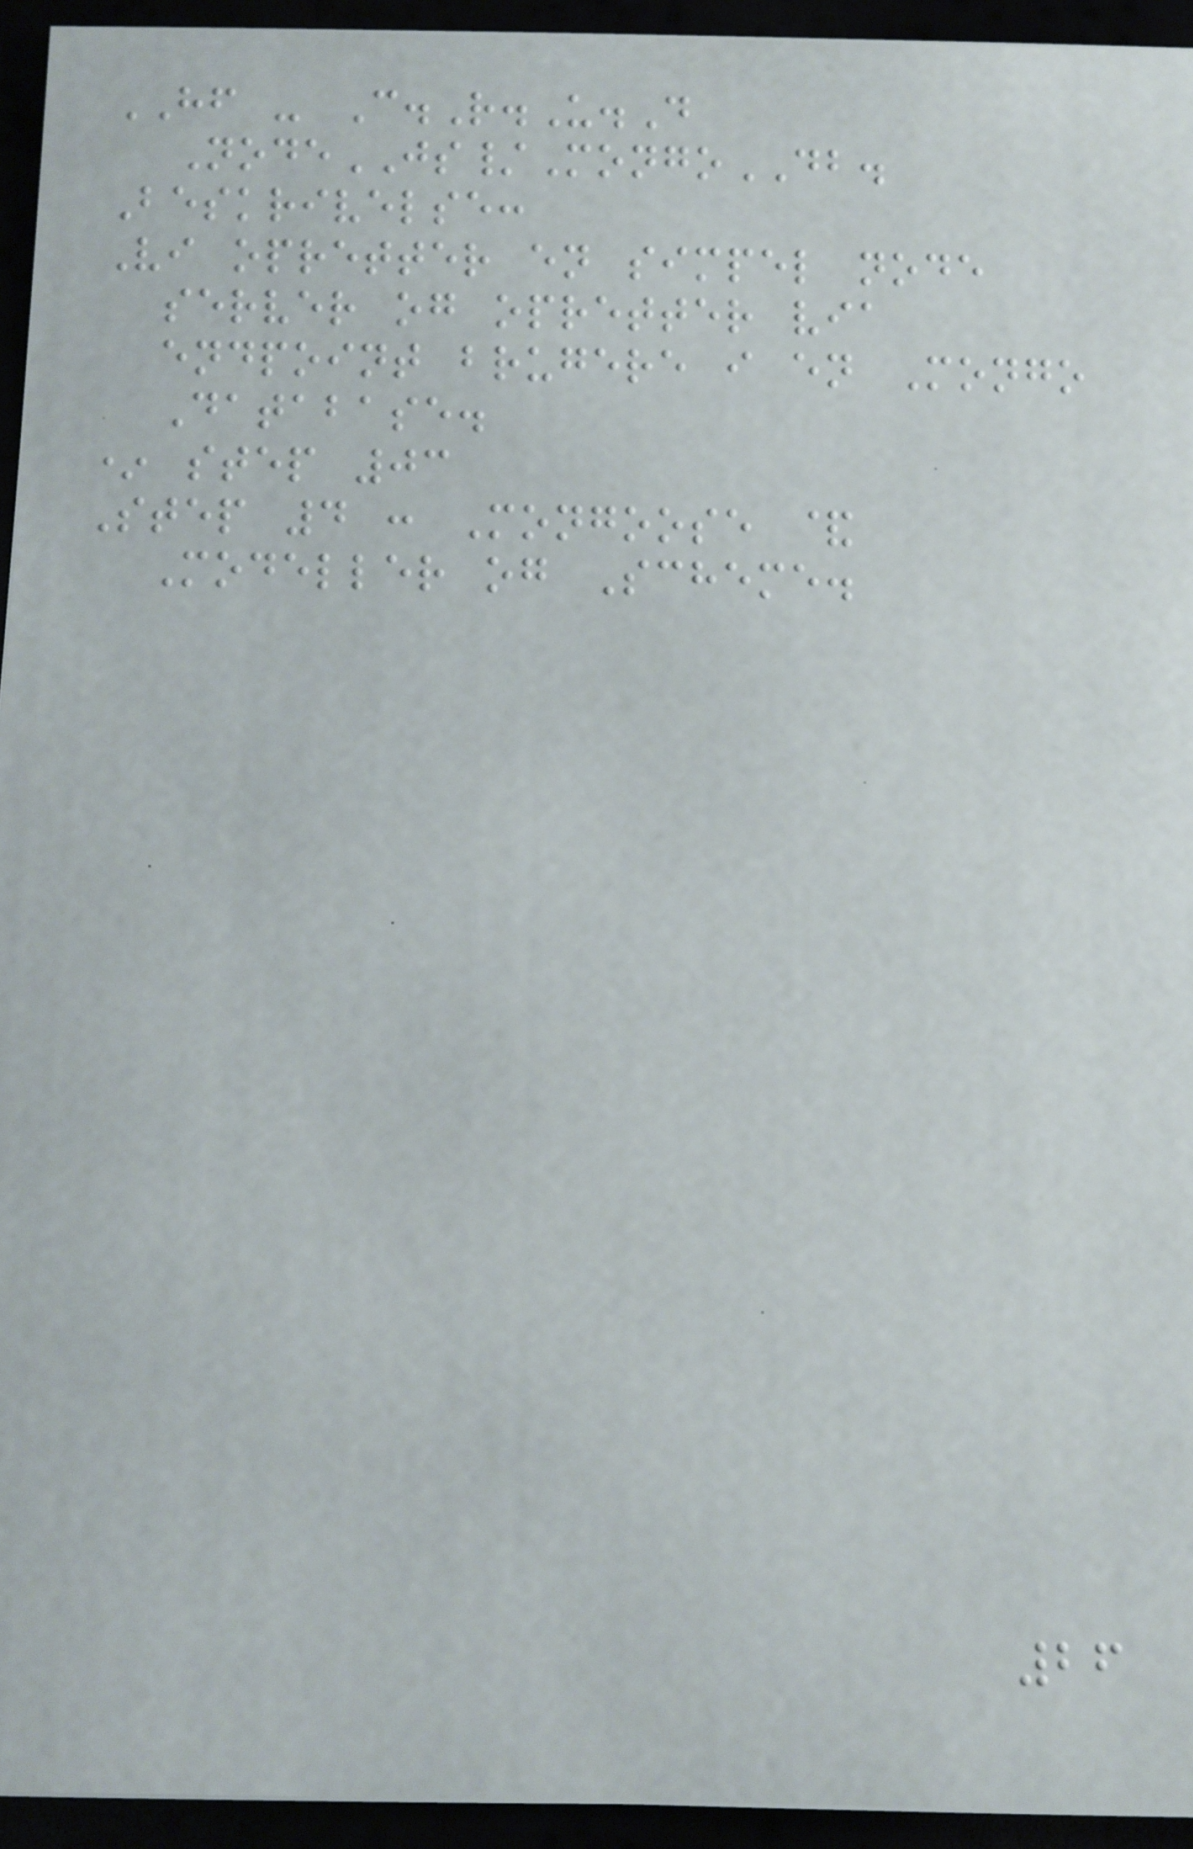HF - C.R.U.D
NodeJS/MongoDB.
Beskrivelse:
Vi opretter en simpel node
server og opretter via
endpoint brugere i en Mongo
Database.
* step 03
Step 4 : Mongoose &
Modeller og Scheme.
26
